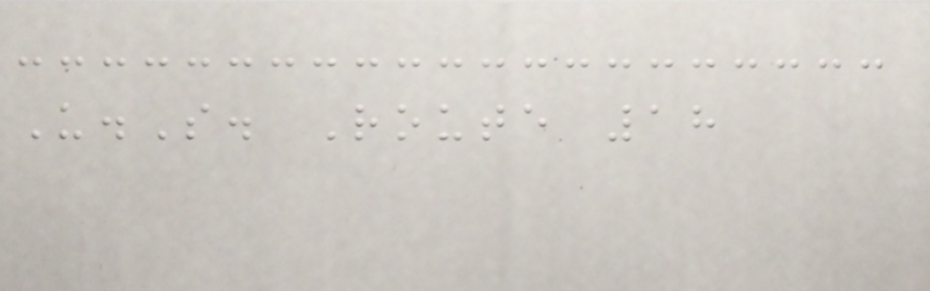U.S. Route 18
